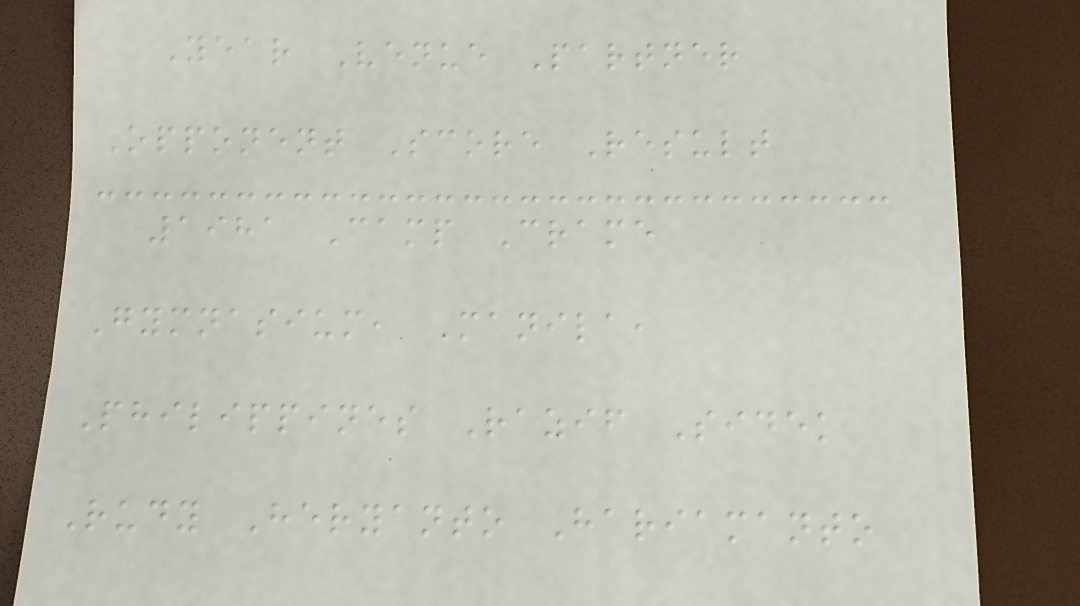Year Venue Partner
Opponent Score Result
1981 Camp Crame
Gymnasium, Manila,
Philippines Razif Sidek
Rudy Heryanto Hariamanto
